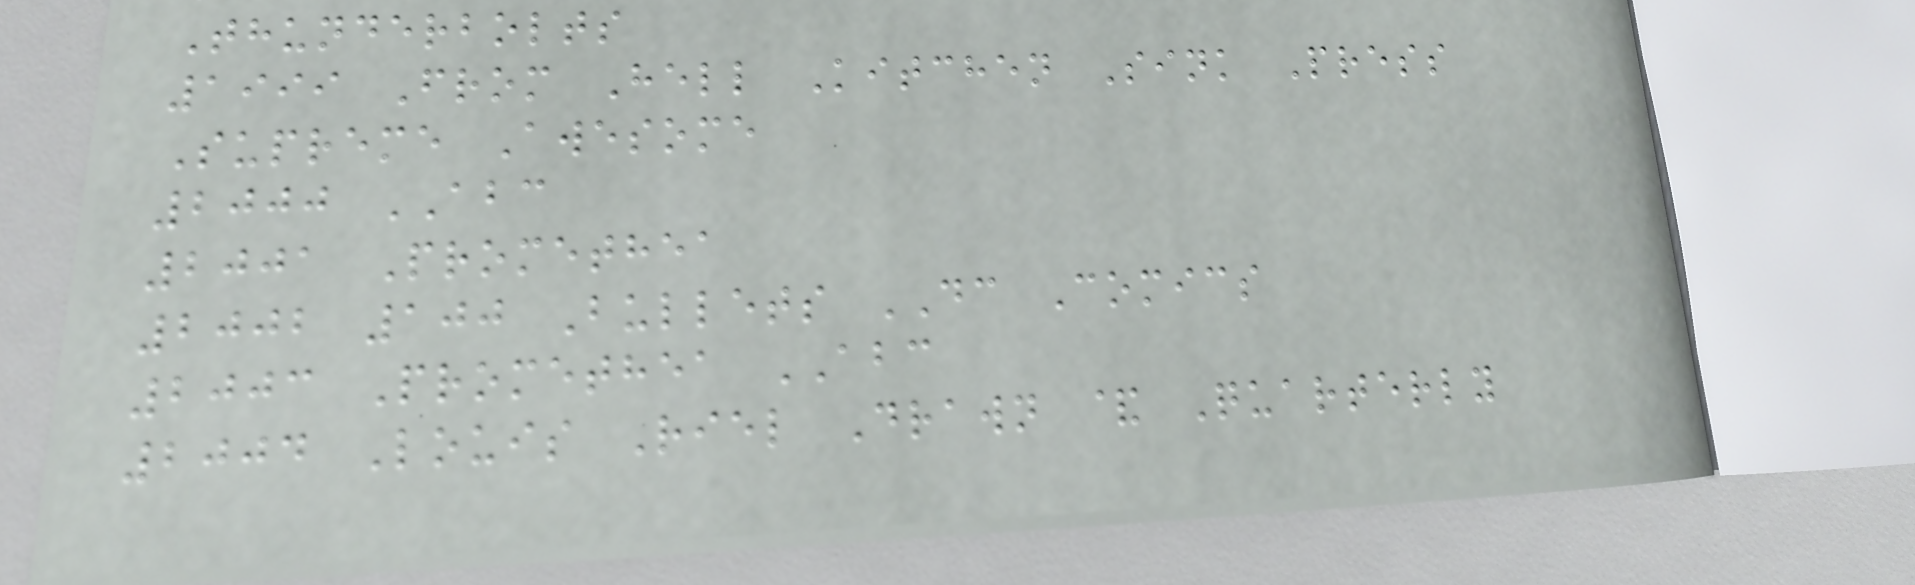Thunderbolts
1999 From Hell Kitchen Sink Press
Supreme Awesome
2000 ABC
2001 Promethea
2002 100 Bullets DC Comics
2003 Promethea ABC
2004 Louis Riel Drawn & Quarterly
